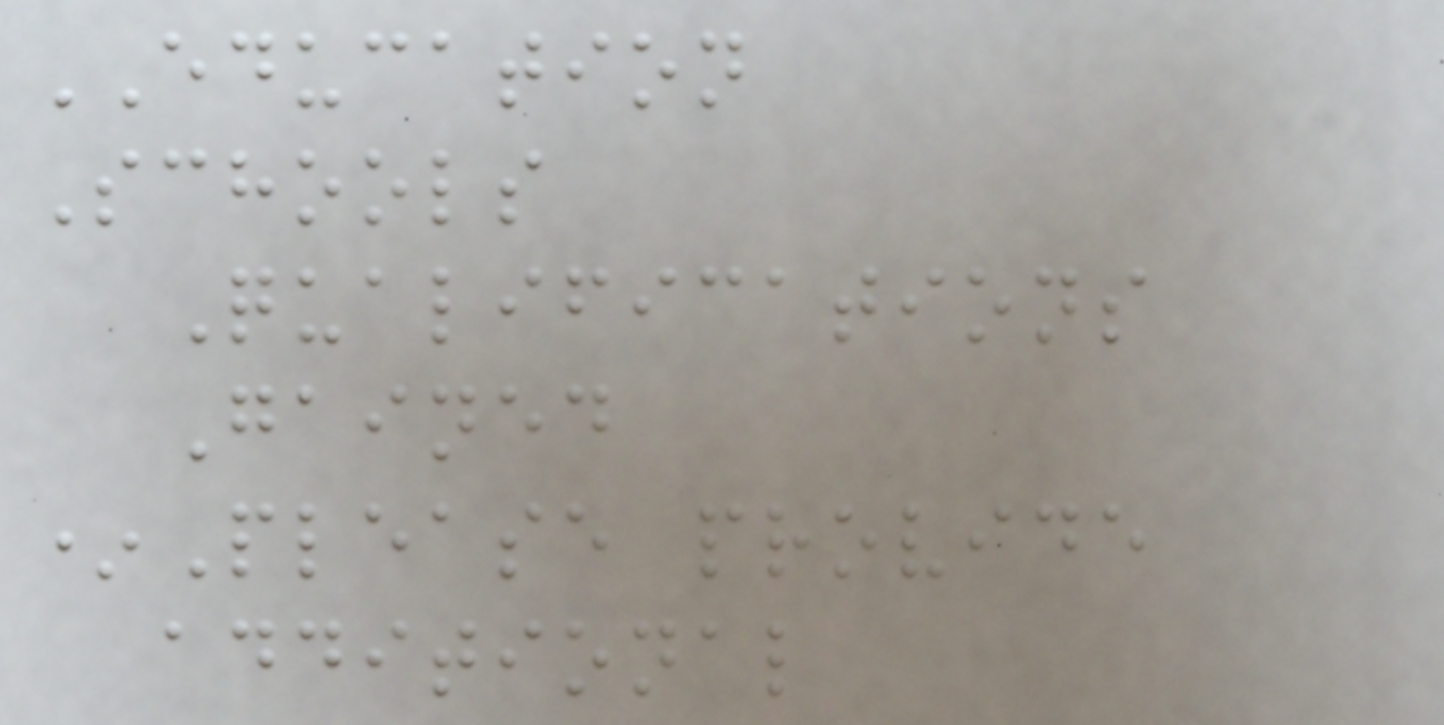EDUCATION
Schools
Qualifications
Gained
*Please provide
additional
